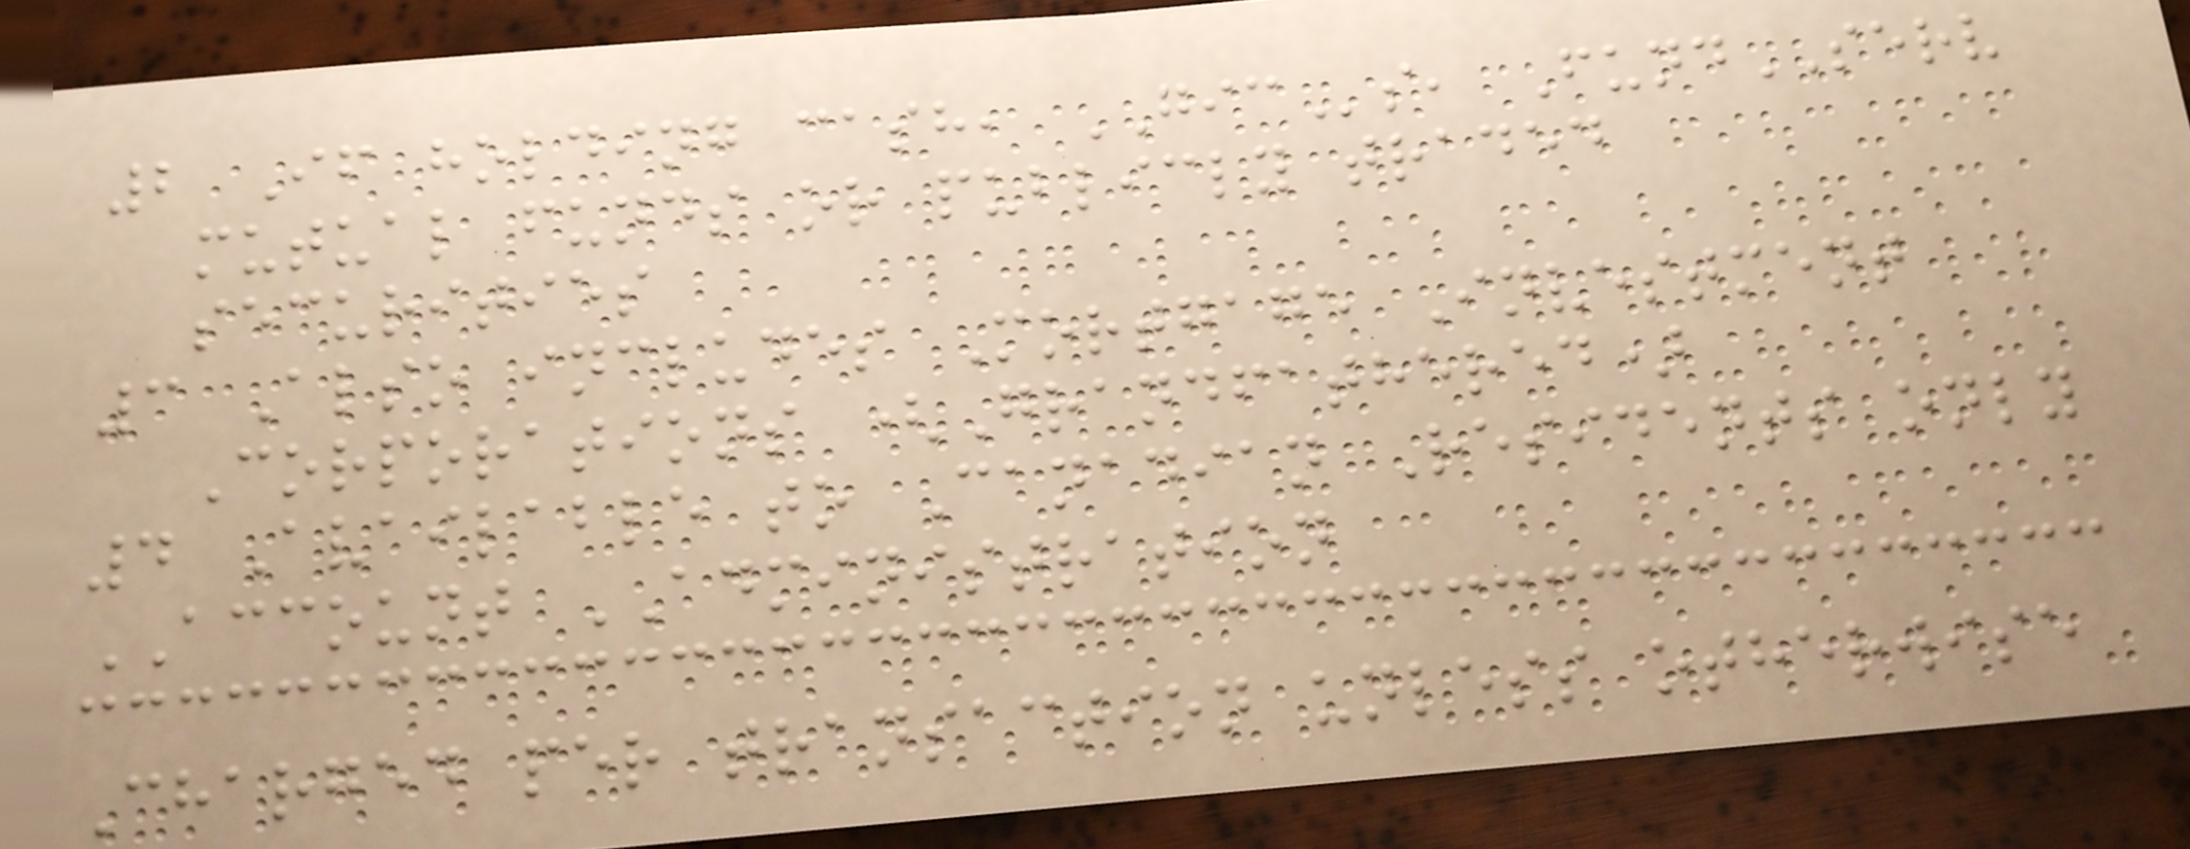2 If holding cash, GICs, FundSERV
mutual funds or publicly traded
securities
3 Also includes Mortgage Investment
Corporations (Grandfathered)
4 Available to Canadian Residents only
ACCOUNT ADMINISTRATION
Charged per transaction unless otherwise
